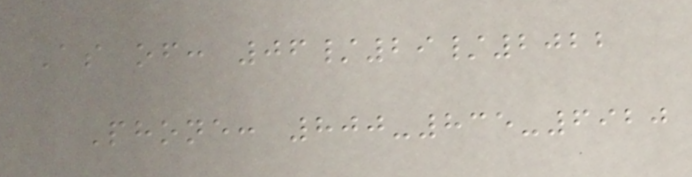As of: 06/29/2022
Phone: 800-835-6920
